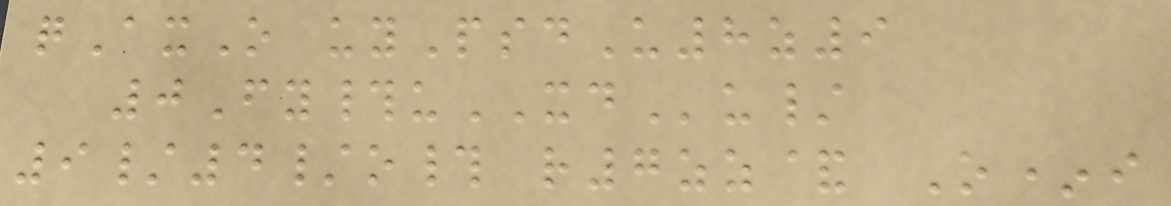qAxO uyPsdU8z9
0Fy#uXDu/
9/4/o# r7zz& O*i
